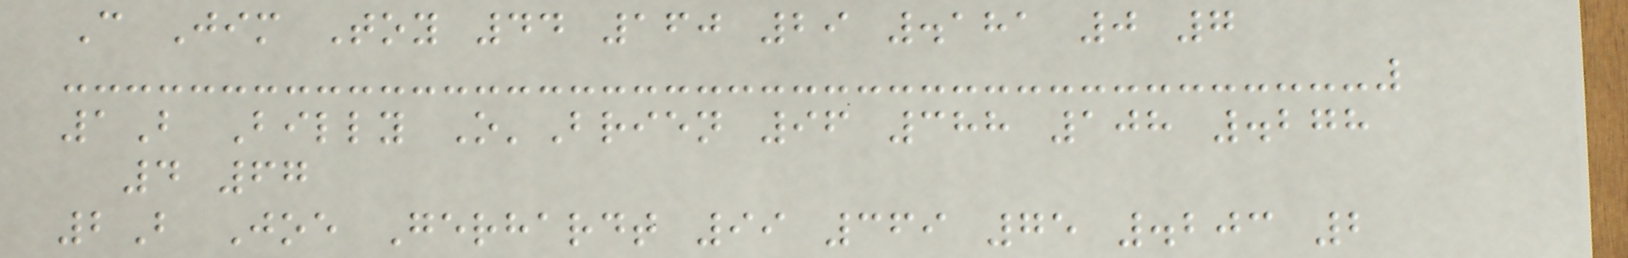C Jim Toy 44 160 29 .181 0 7
1B Billy O'Brien 96 388 108 .278
4 67
2B Joe Gerhardt 99 369 75 .203 2
